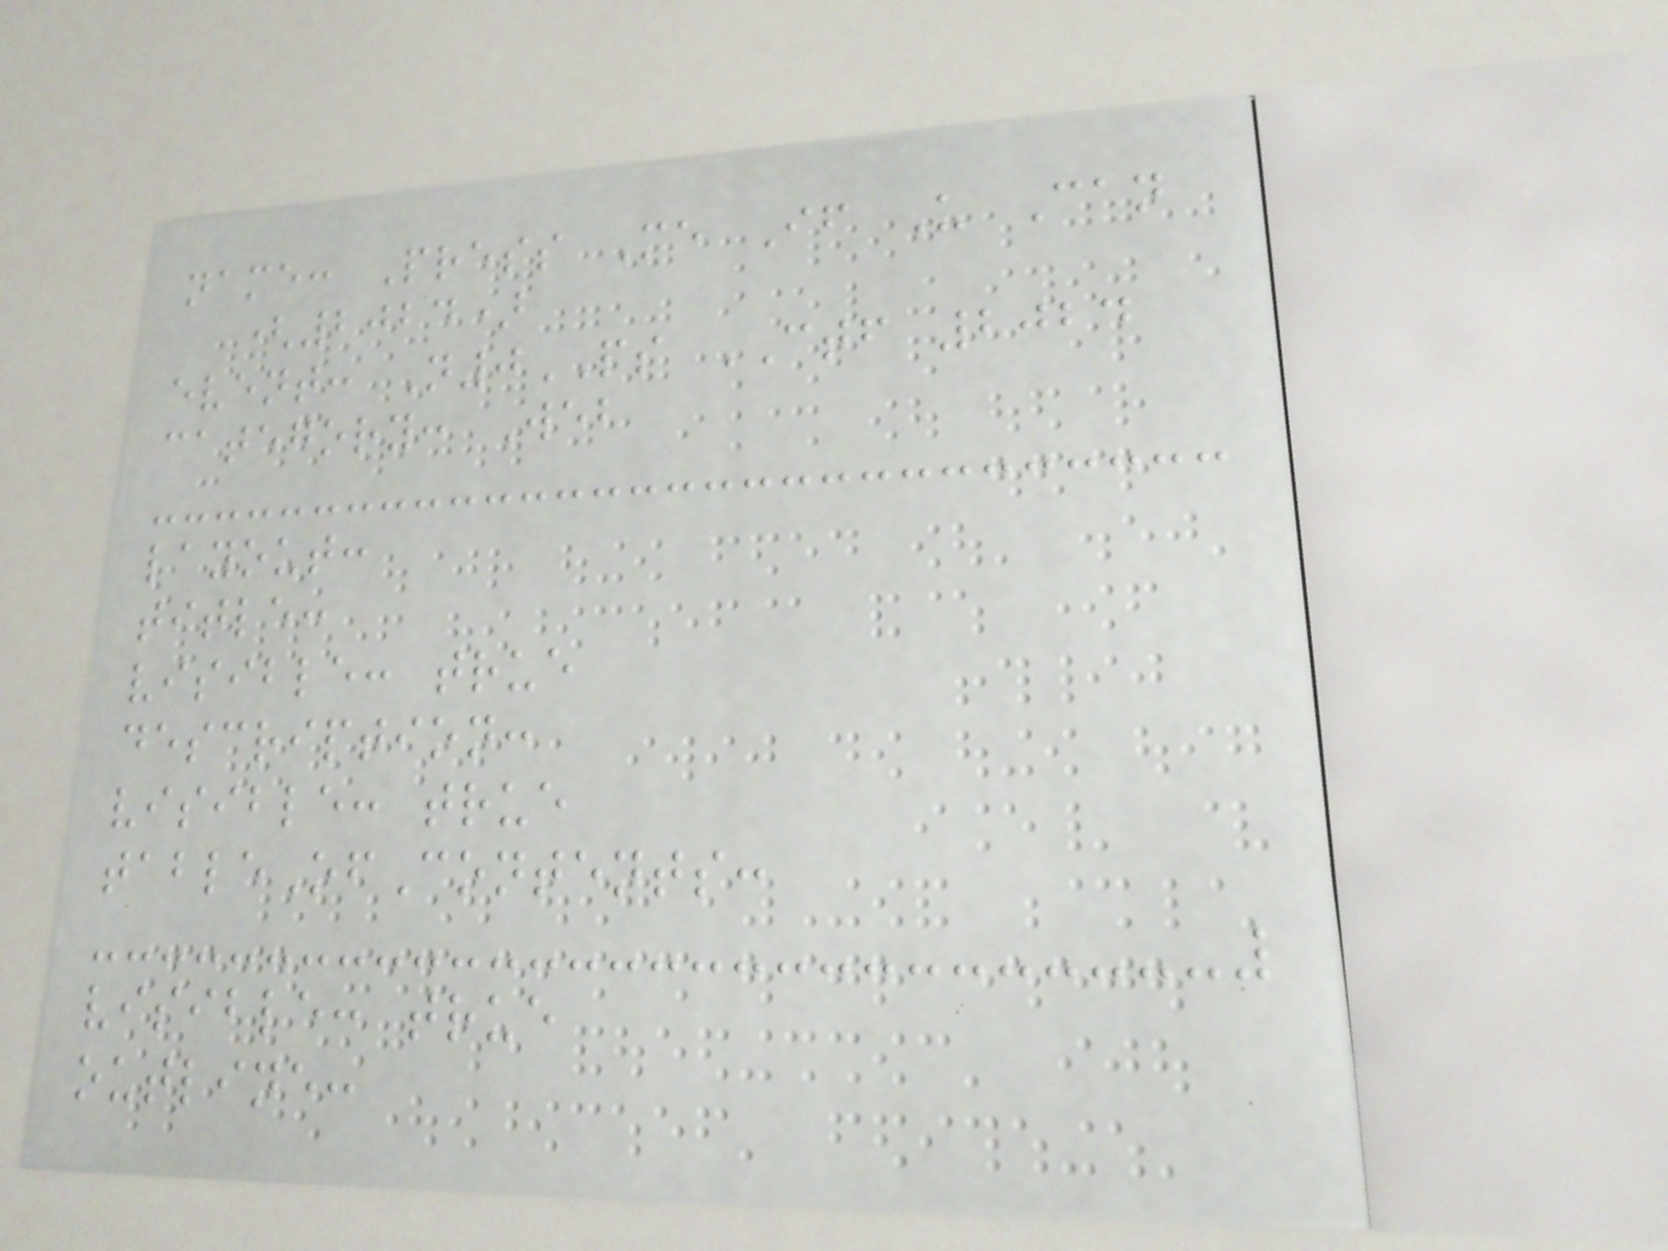name: Press Me If U Can
(2024)
event: N0PS CTF 2024
category: Web
layout:
title:
visible: true
description:
visible: true
tableOfContents:
visible: true
outline:
